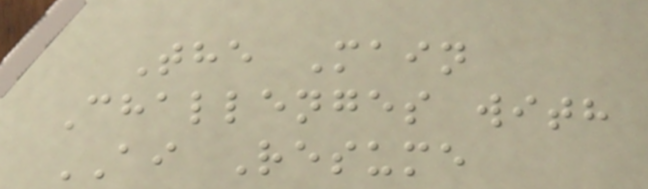The Main
Challenges with
AI Resume
